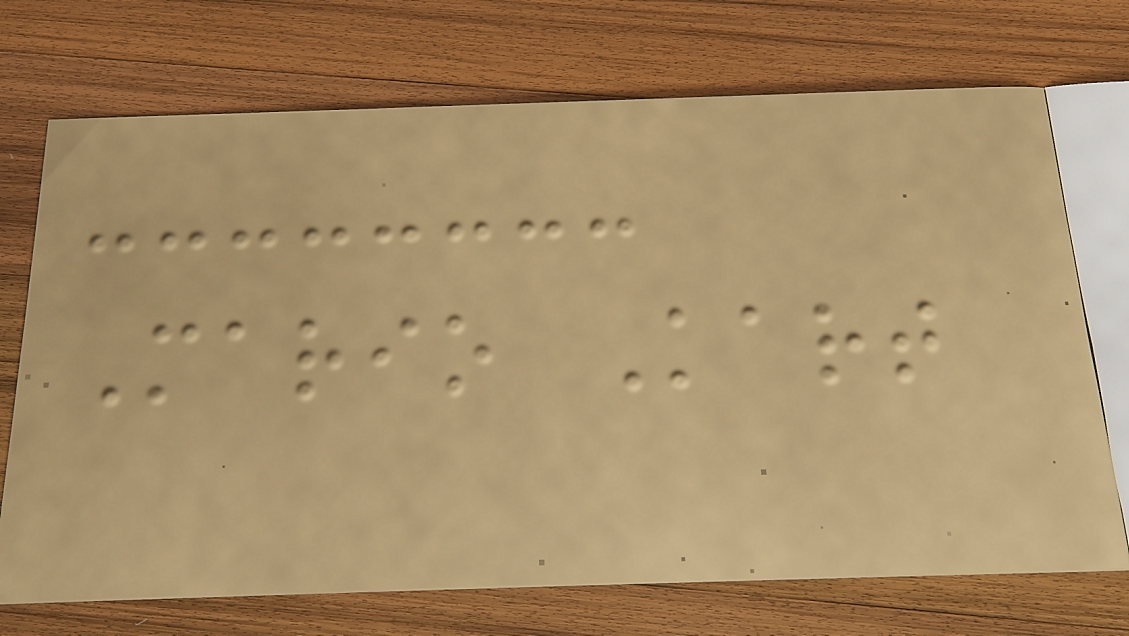Mario Kart
